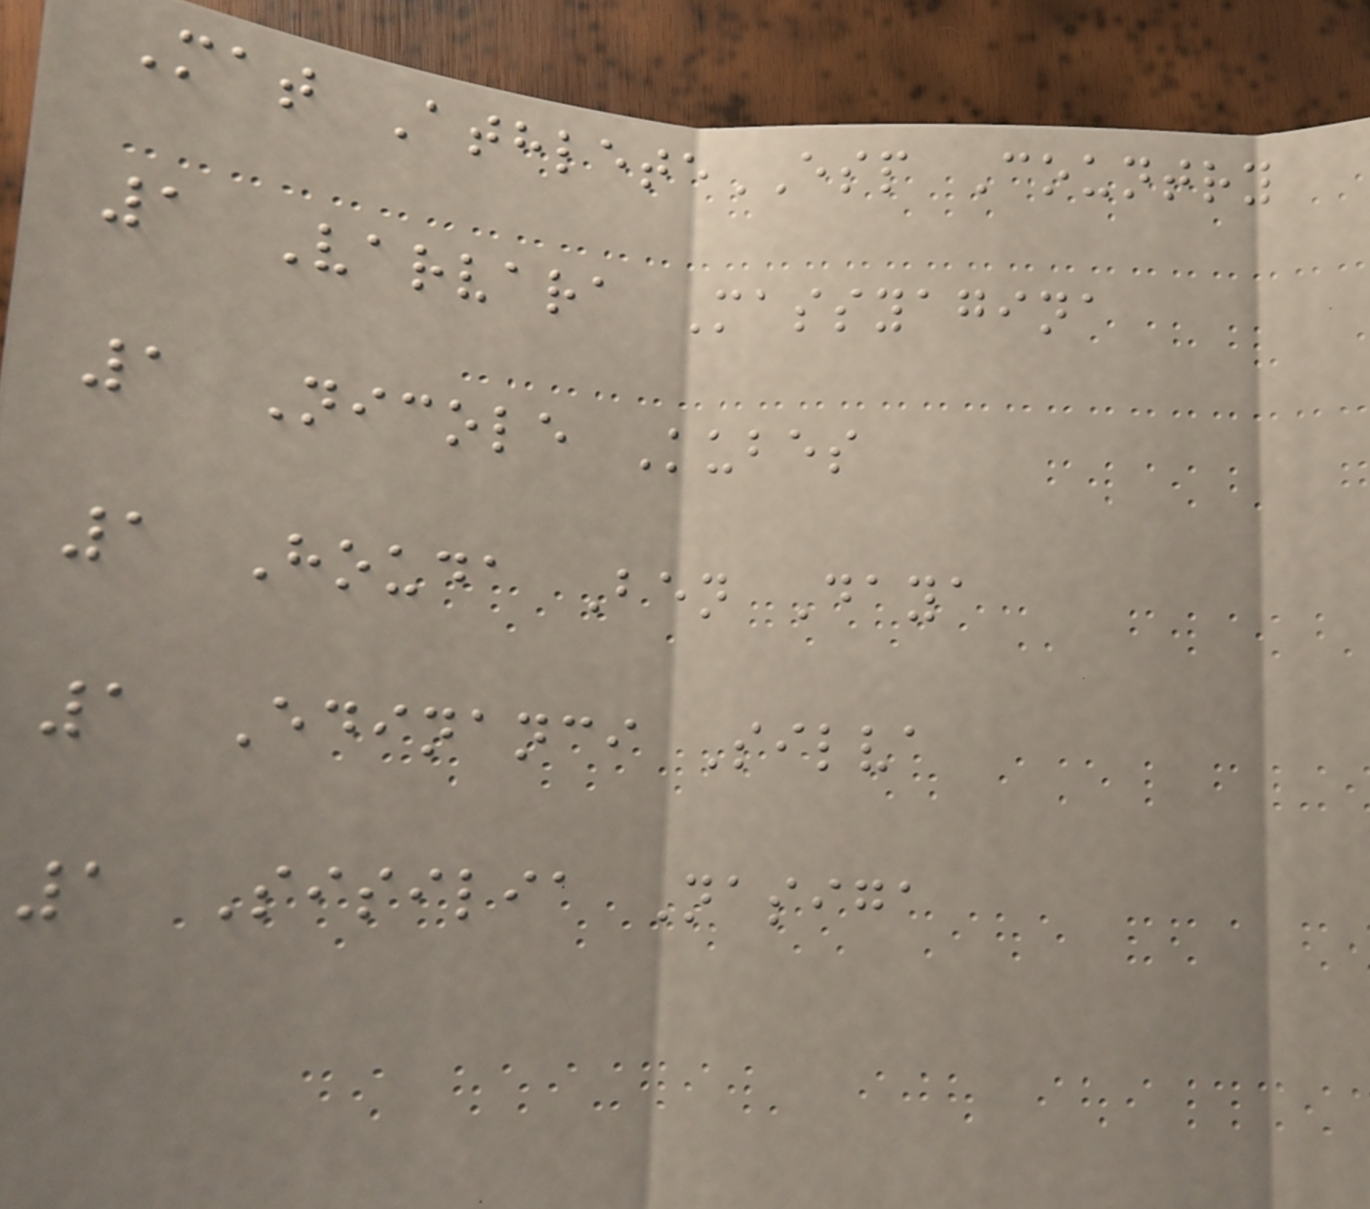Mat AthleteESP Country
1 Varvara Massyagina
1 Nicole Kubes
1 Houda Ben Daya
1 Edinanci Silva
1 Sisilia Nasiga
